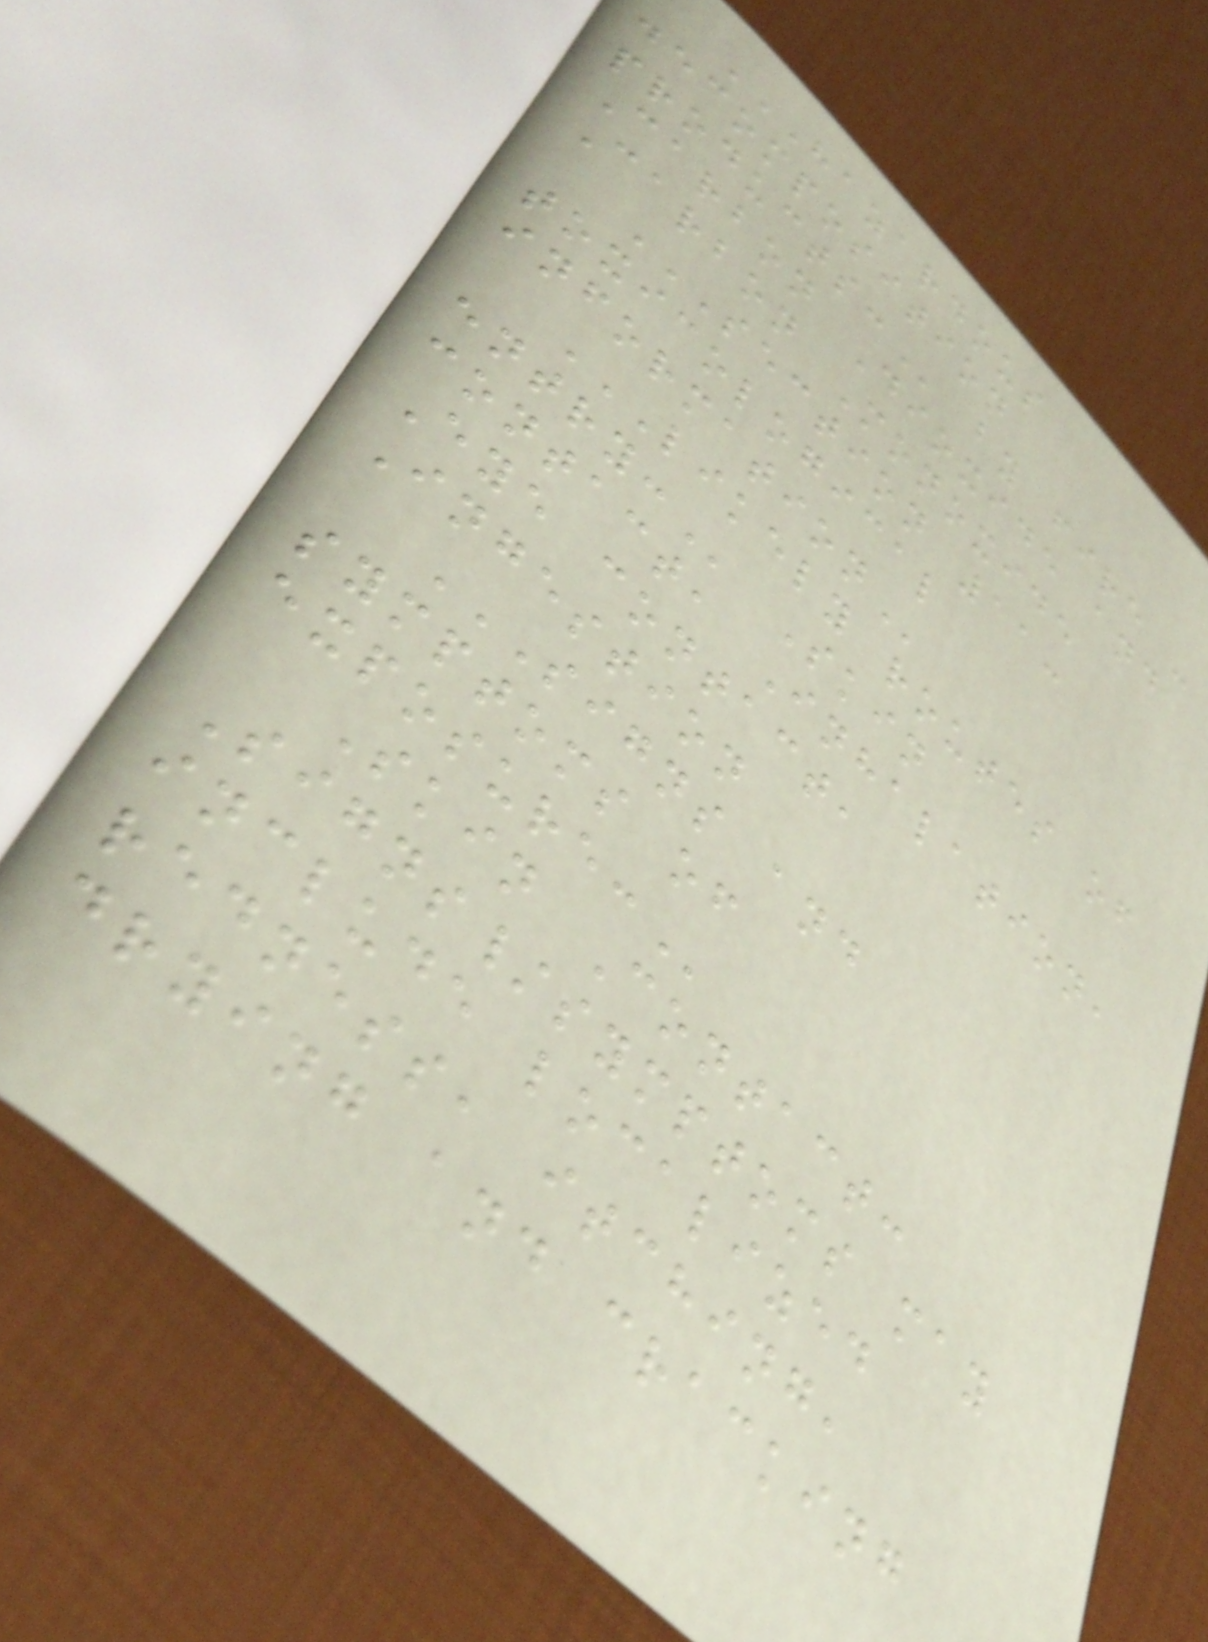HAZARDOUS
DECOMPOSITION
PRODUCTS: by fire -
Carbon Dioxide and
Carbon Monoxide
SECTION 11:
TOXICOLOGICAL
INFORMATION
LIKELY ROUTES OF
ENTRY: Skin
contact, Inhalation,
Eye contact,
Ingestion
SIGNS AND
SYMPTOMS OF
EXPOSURE:
Skin Contact:
Signs/symptoms may
include localized
redness, itching,
drying and cracking
